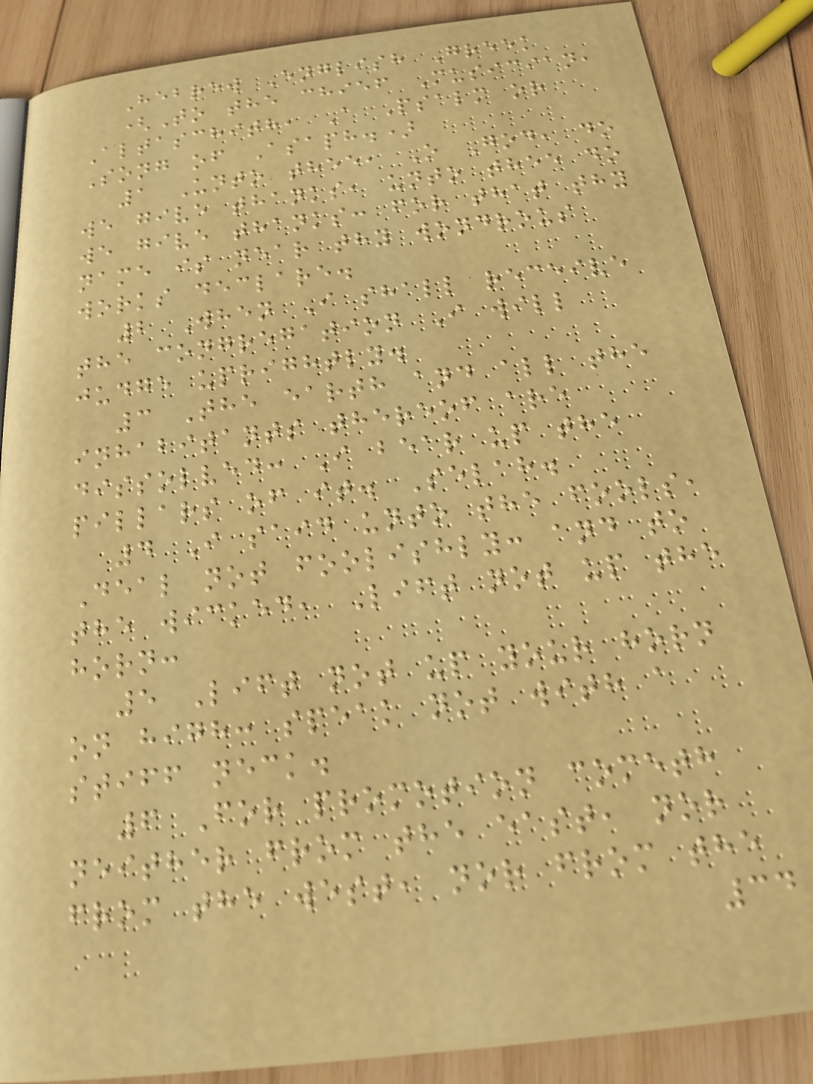Hebrew English Greek
(To the chief Musician,
Altaschith, A Psalm or
Song of Asaph.)
1 Unto thee, O God, do
we give thanks, unto thee do
we give thanks: for that thy
name is near thy wondrous
works declare.
2 When I shall receive
the congregation I will
judge uprightly.
3 The earth and all the
inhabitants thereof are
dissolved: I bear up the
pillars of it. Selah.
4 I said unto the fools,
Deal not foolishly: and to
the wicked, Lift not up the
horn:
5 Lift not up your horn
on high: speak not with a
stiff neck.
6 For promotion cometh
neither from the east, nor
from the west, nor from the
34
